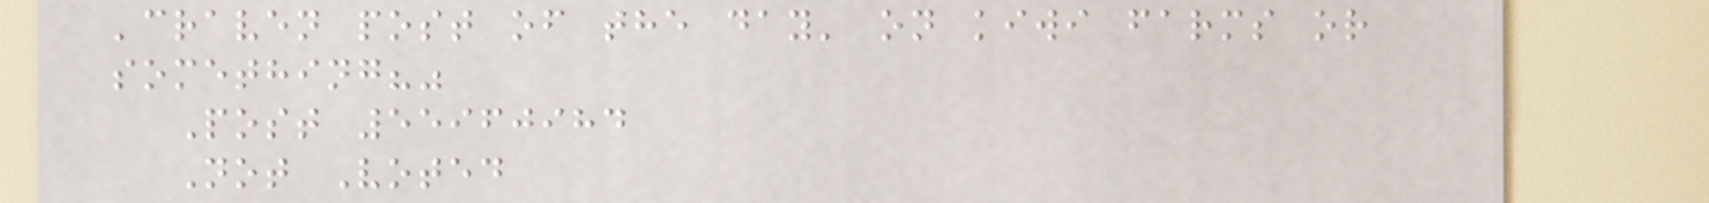'craven post of the day' on kiwi farms or
something?"
Post 55960984
Not Voted
